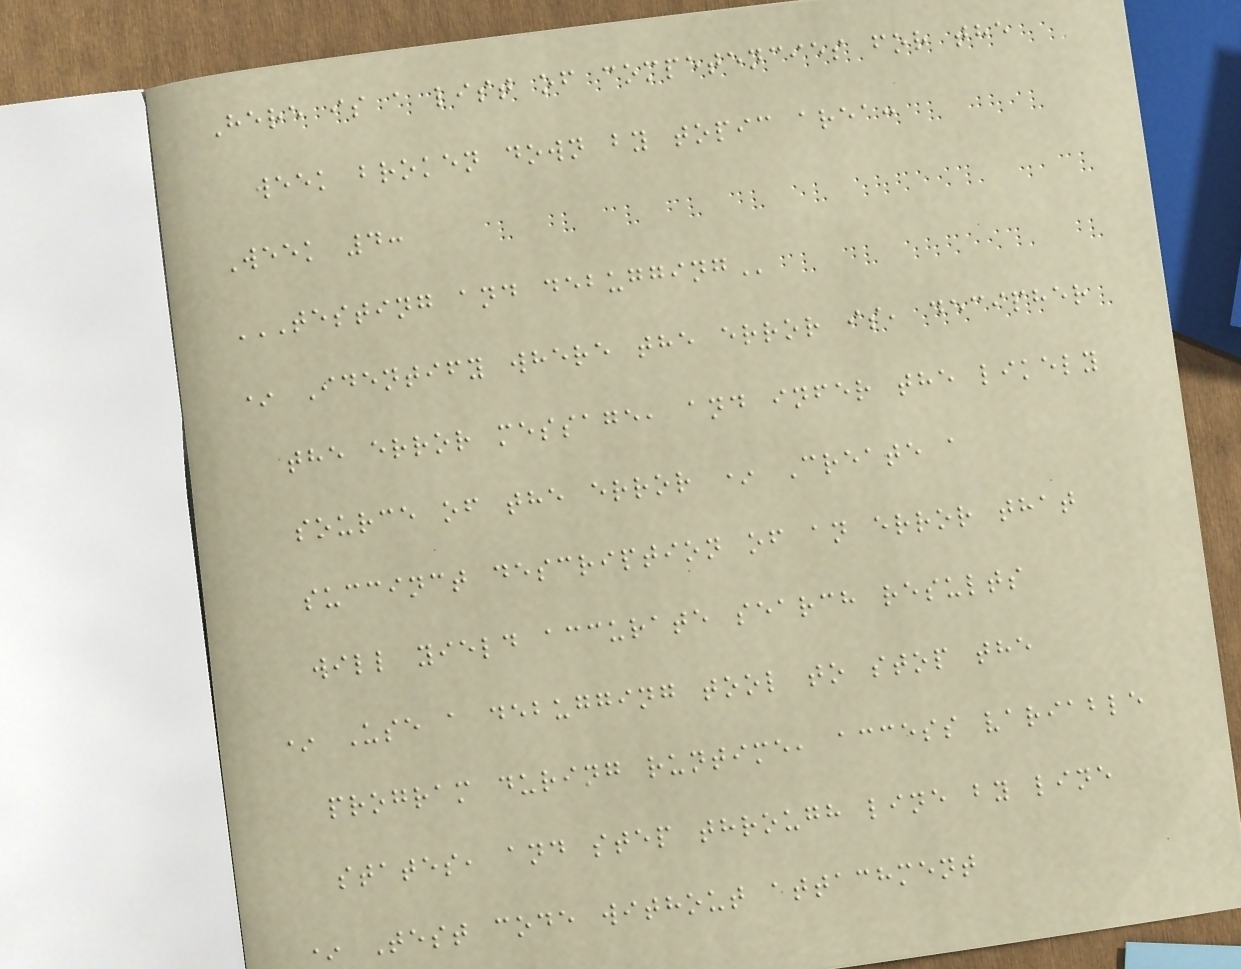Here is a list of competencies for the
week broken down by topic area:
Week 4:
TESTING AND DEBUGGING
* Identify where the error is, decipher
the error message, and infer the likely
source of the error * Create a
succinct description of an error that
will yield accurate search results
* Use a debugging tool to stop the
program during runtime, access variable
states, and step through line by line
* Test code without attachment
